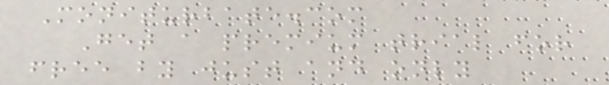Moniturbate.com
Get a premium trial for
free by just and only
